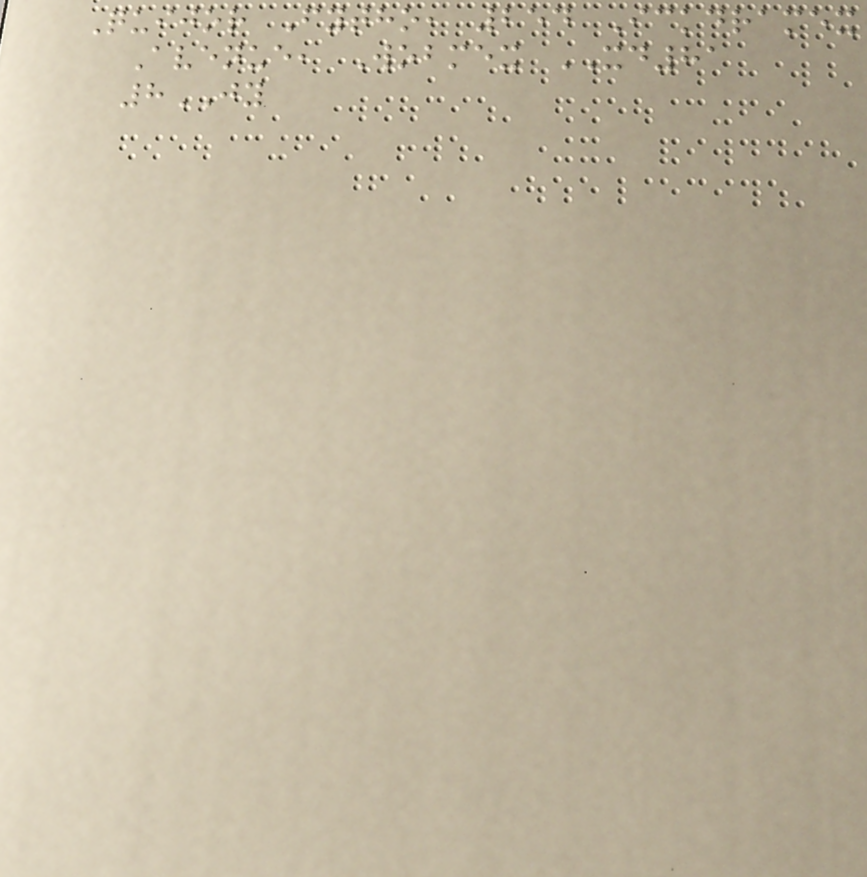Quijor Fytho, 254 Ickdramex
Avenue, Wobmex XD81
8JY
